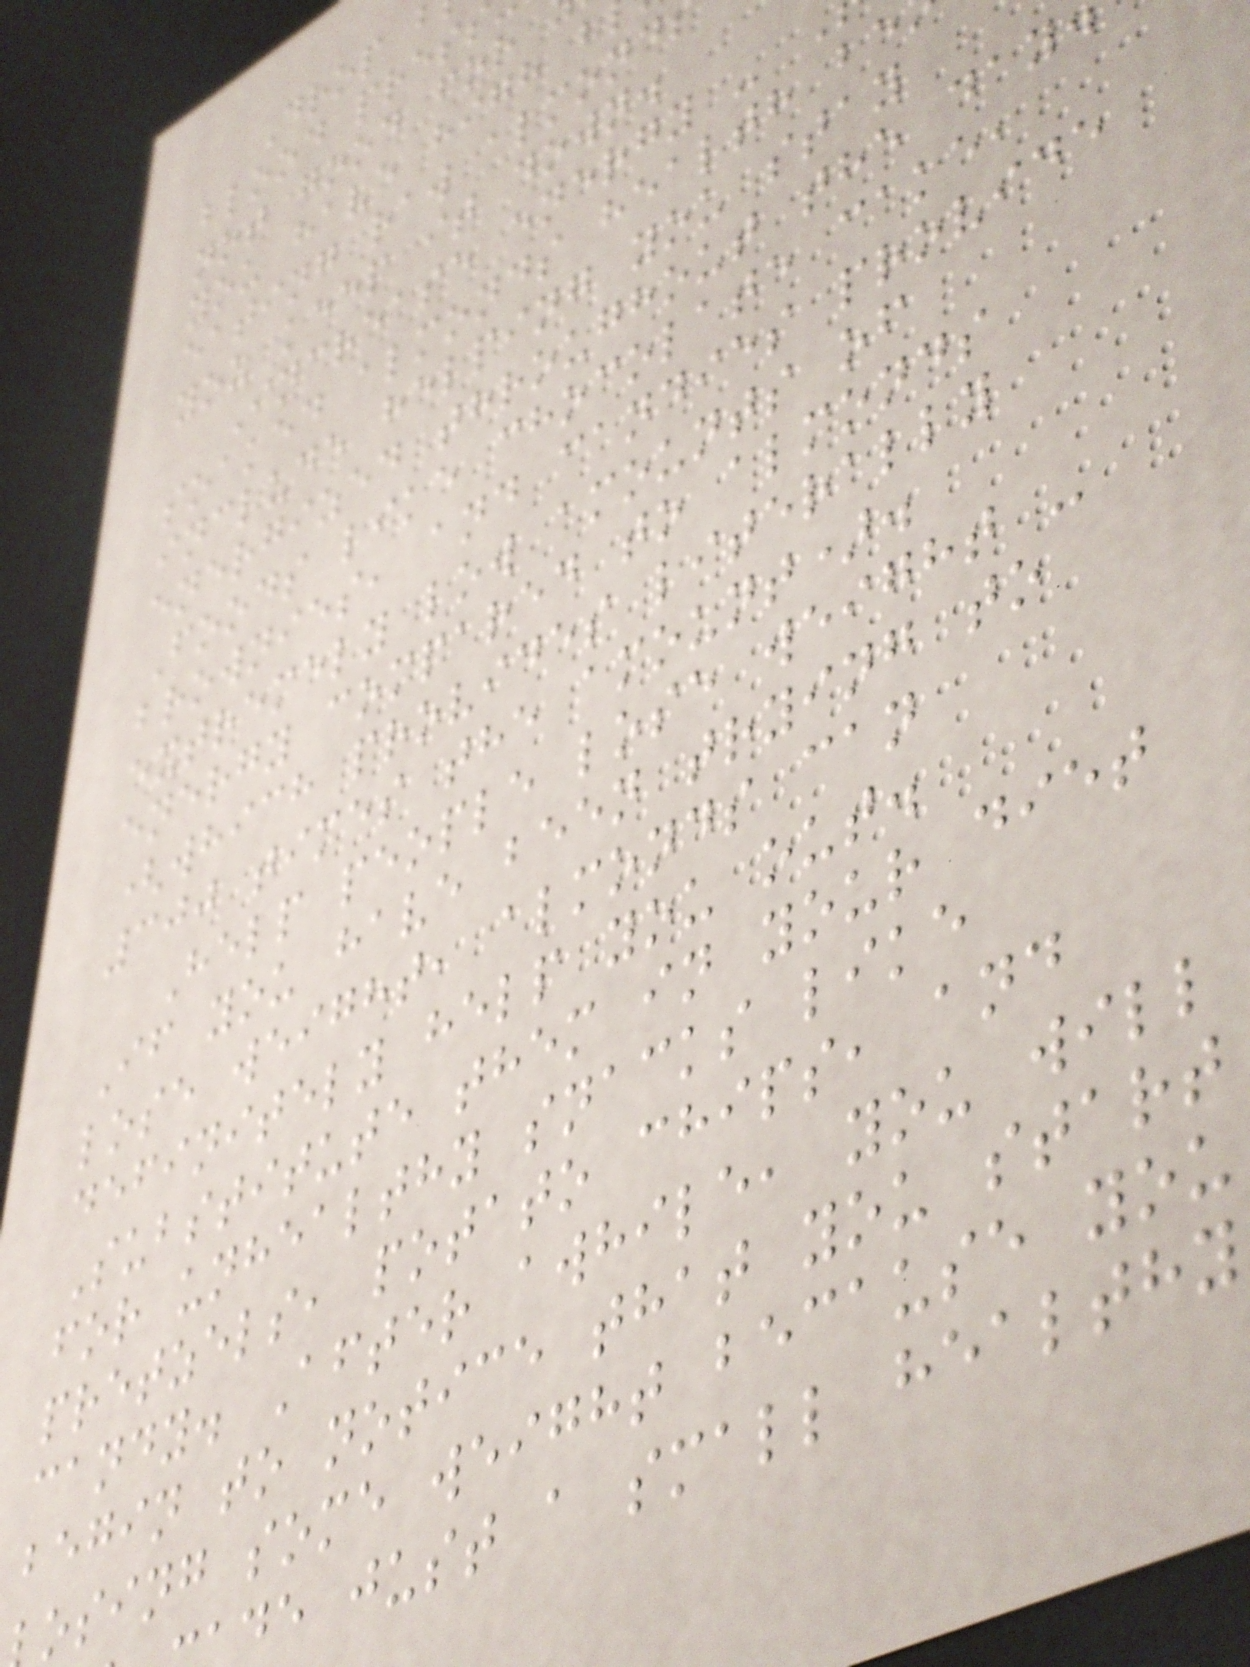blood press
not good for
you have high b
eating raw almond
you keep it down.
Increase energy -
soaked almonds health be
include helping you stay
energized throughout the day
Foods like chocolate cake,
brownies, and candies provide
extremely low amounts of
energy compared to almonds
(which provides literally
300 times the amount).
Help people lose weight -
If you have been trying to
lose weight, almonds can
definitely help you out.
Substitute them in your diet
for unhealthy snacks like
pretzels, potato chips, and
candy. After awhile, you will
begin to notice that you start
osing some weight because you
de just a small healthy
